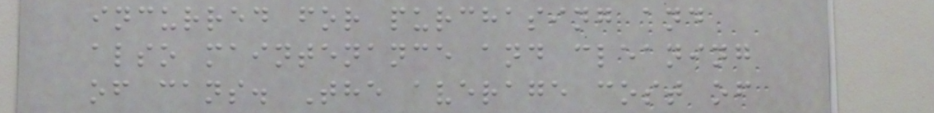incurred for purchasing and
also maintenance and cleaning
of cans. The average cost of
